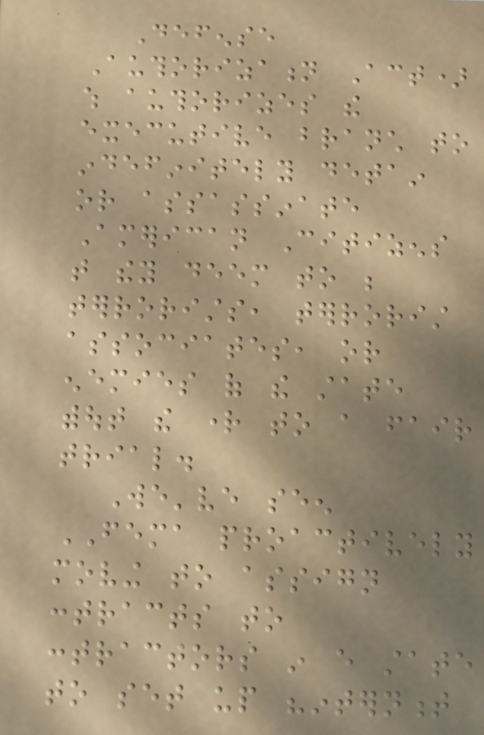Defense
Authorization Act)
which authorizes the
executive branch to
indefinitely detain
or assassinate
American Citizens
that they deem to be
terrorists, terrorist
associates, or
enemies of the state
without the right to a fair
trial.
We've seen
FEMA proactively
moving to assign
contracts to
contractors in every state
to set up "internment
